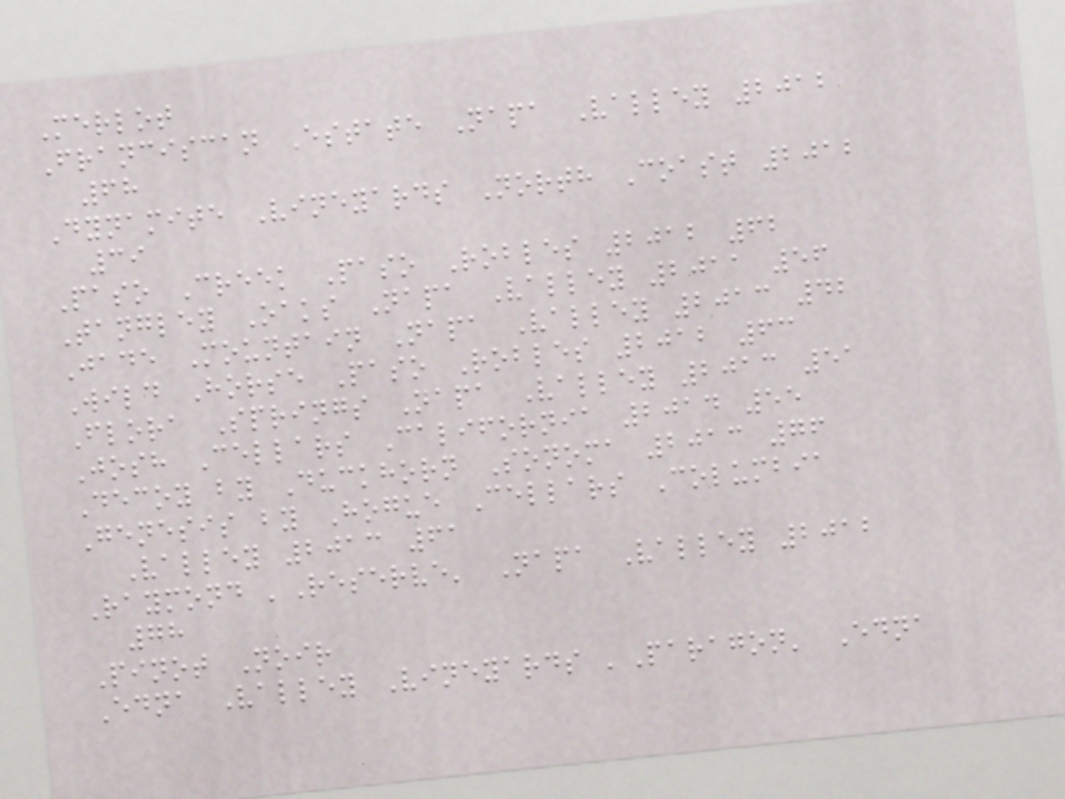Merlot
Franciscan Estate Napa Valley 2012
68
Dynamite Vineyards North Coast 2012
39
Paso Creek Paso Robles 2012 62
Tangley Oaks Napa Valley 2011 56
Jade Mountain Napa Valley 2013 42
Wild Horse Paso Robles 2012 63
Flora Springs Napa Valley 2013 51
Josh Cellars California 2014 55
Decoy by Duckhorn Sonoma 2013 76
Genesis by Hogue Cellars Columbia
Valley 2013 61
Raymond 'Reserve' Napa Valley 2012
78
Pinot Noir
Edna Valley Vineyards 'Paragon' Edna
